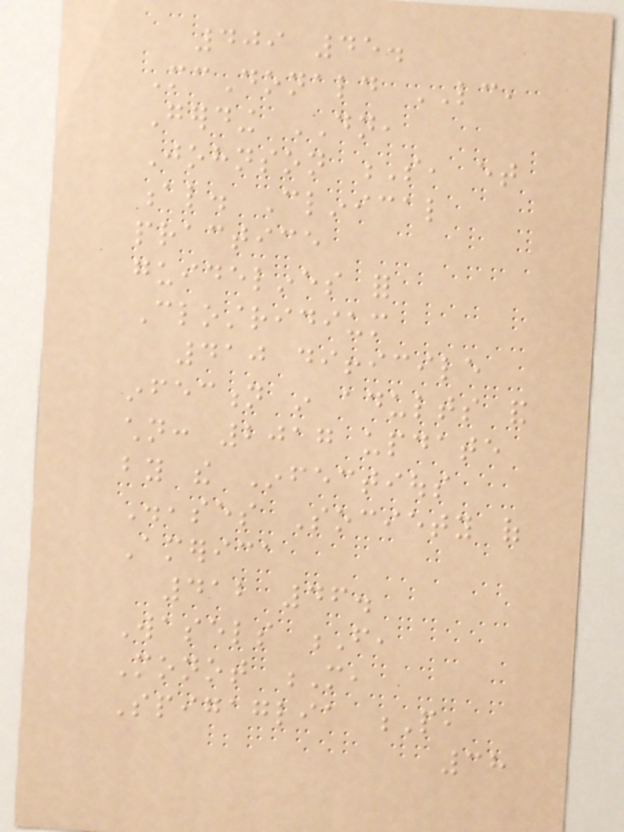409 45.
McDonald LC,
Gerding DN,
Johnson S, et
al. Clinical
practice
guidelines for
Clostridium
410 difficile
infection in adults and
children: 2017 update
by the Infectious
Diseases Society of
America
412 46.
Wasels F,
Monot M,
Spigaglia P,
38
